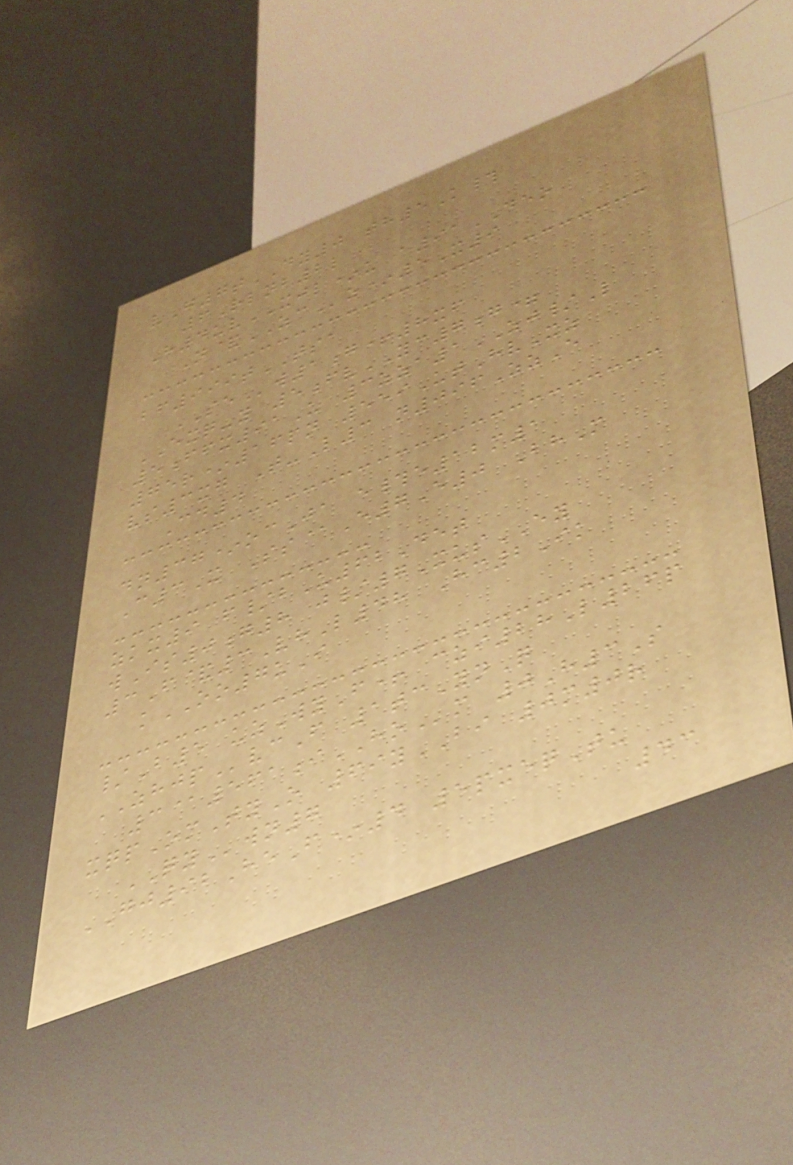vG7tDY0 th5K#
6Rlnb2l
H4uvXJL*u a91DEO
N&ZCz*5X9
bf999tTSA
SEw1g+8xf
EXQ-y 5fvYC7g=
5ffx91U 3zza1ZJ/L
75r*16pn 559UtHvXz
vs3xg T-L3 n096ZzE
Cd4
dn37*ocJa e#e12m1
C3X Ss@E7E0 BhM
zkx9 f/bU62Det
wIs0g8 j/7XusEY
3F&3VhL48 Hc2Ik
kOO7uI
/B5 uzWyF+ czi28L26p
ZHJPvcF 1tcYnQ
3@561iHOm 0H3S
xqpOmTyO 69yBI 0m0r
QYwn7
GJ92HeF*4 5pxeqTu
43
